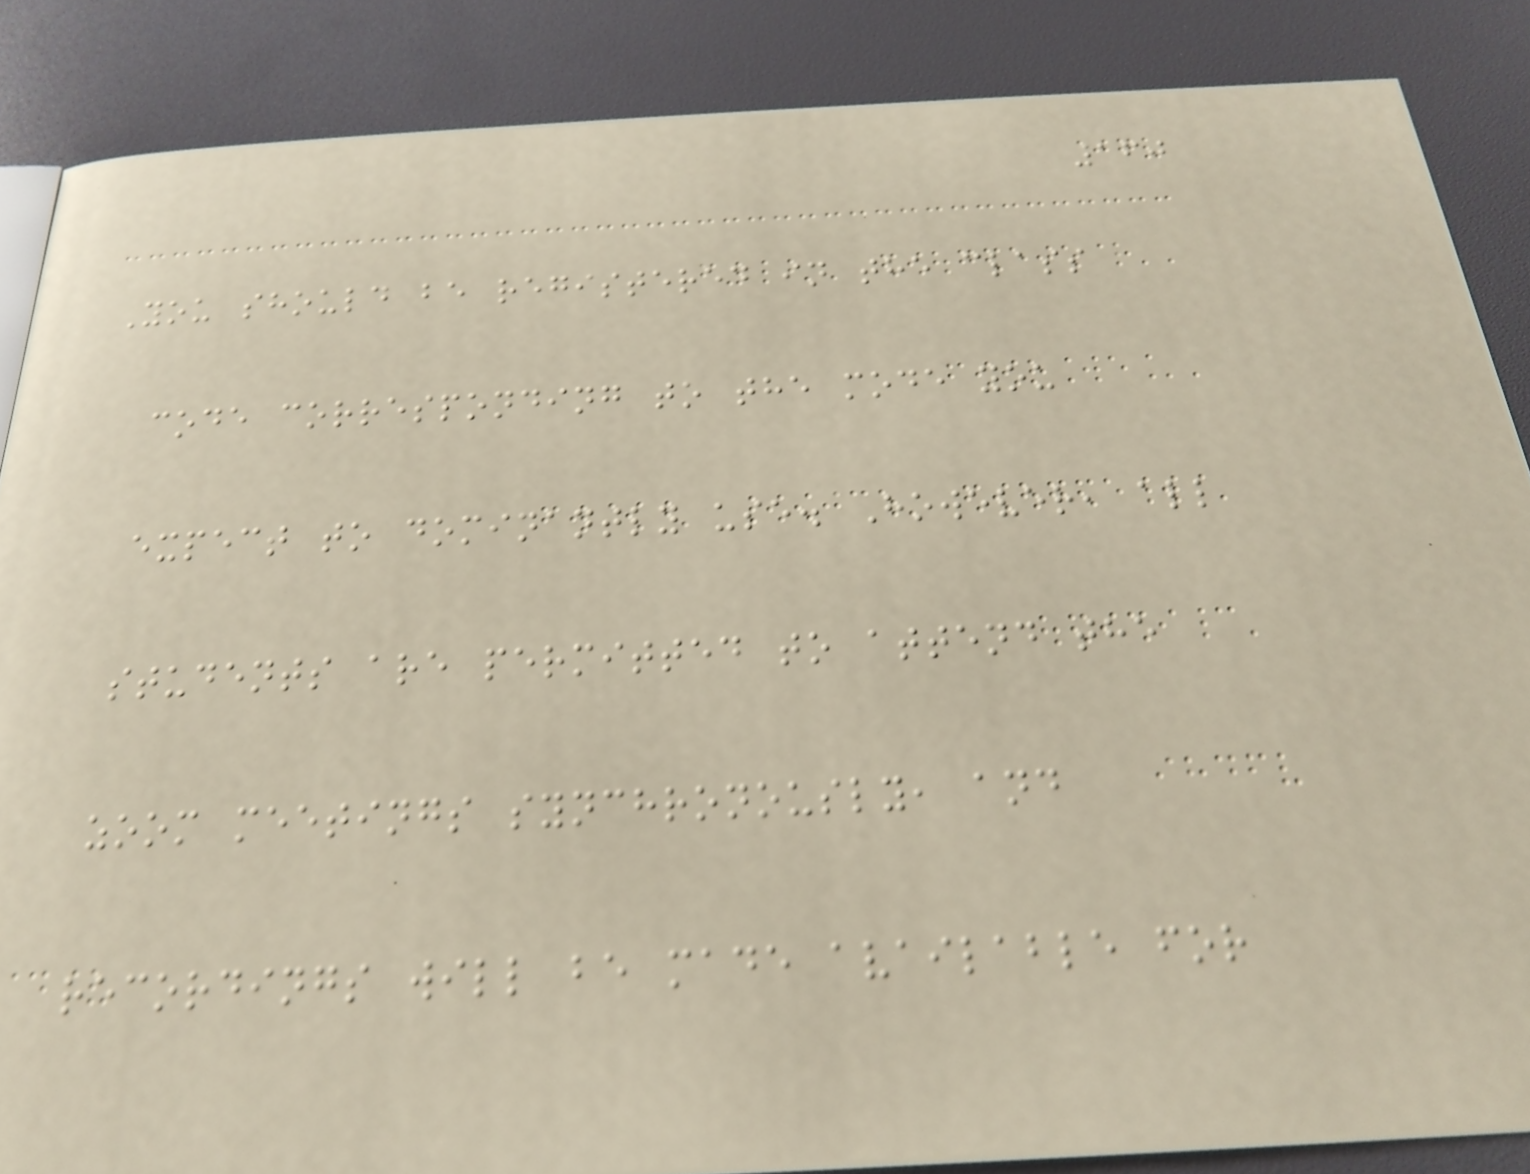160
You should be registered in the class
code corresponding to the mode you
expect to dominantly use. However, all
students are permitted to attend the
zoom meetings synchronously, and
recordings will be made available for
